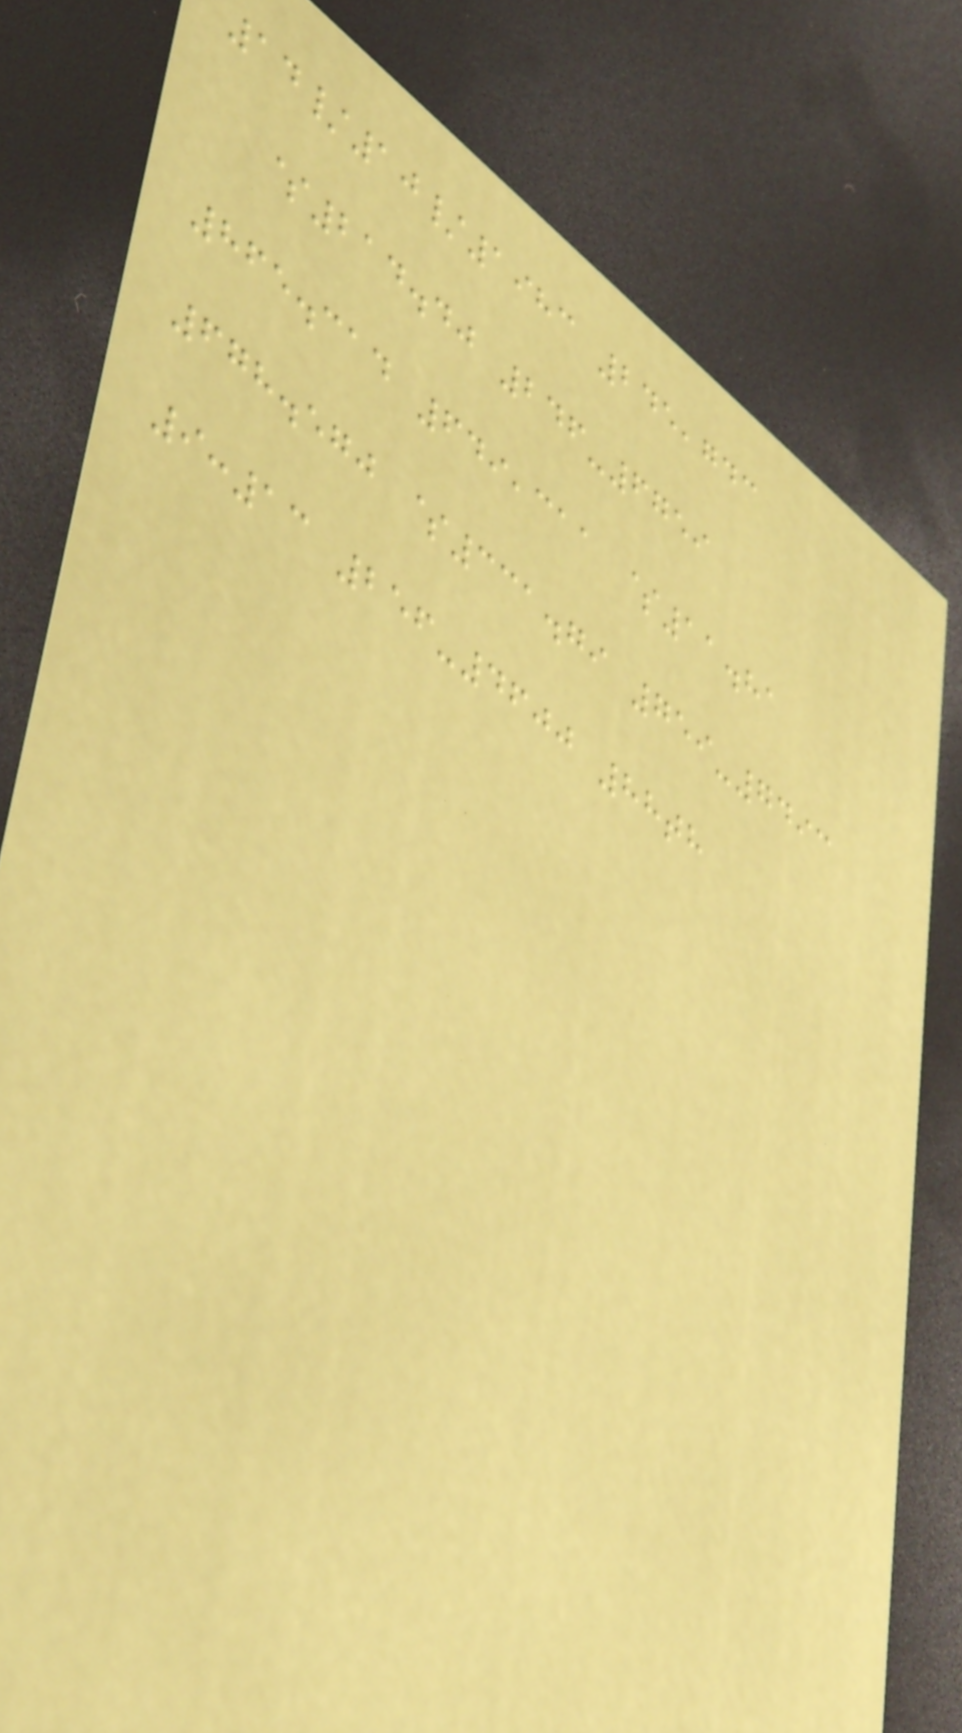14/10/1983 245,743
$214.40 246-6759
865.314 649,311 $11.81
678.570 $331.79 759-7493
9:13 256-4600 88th
